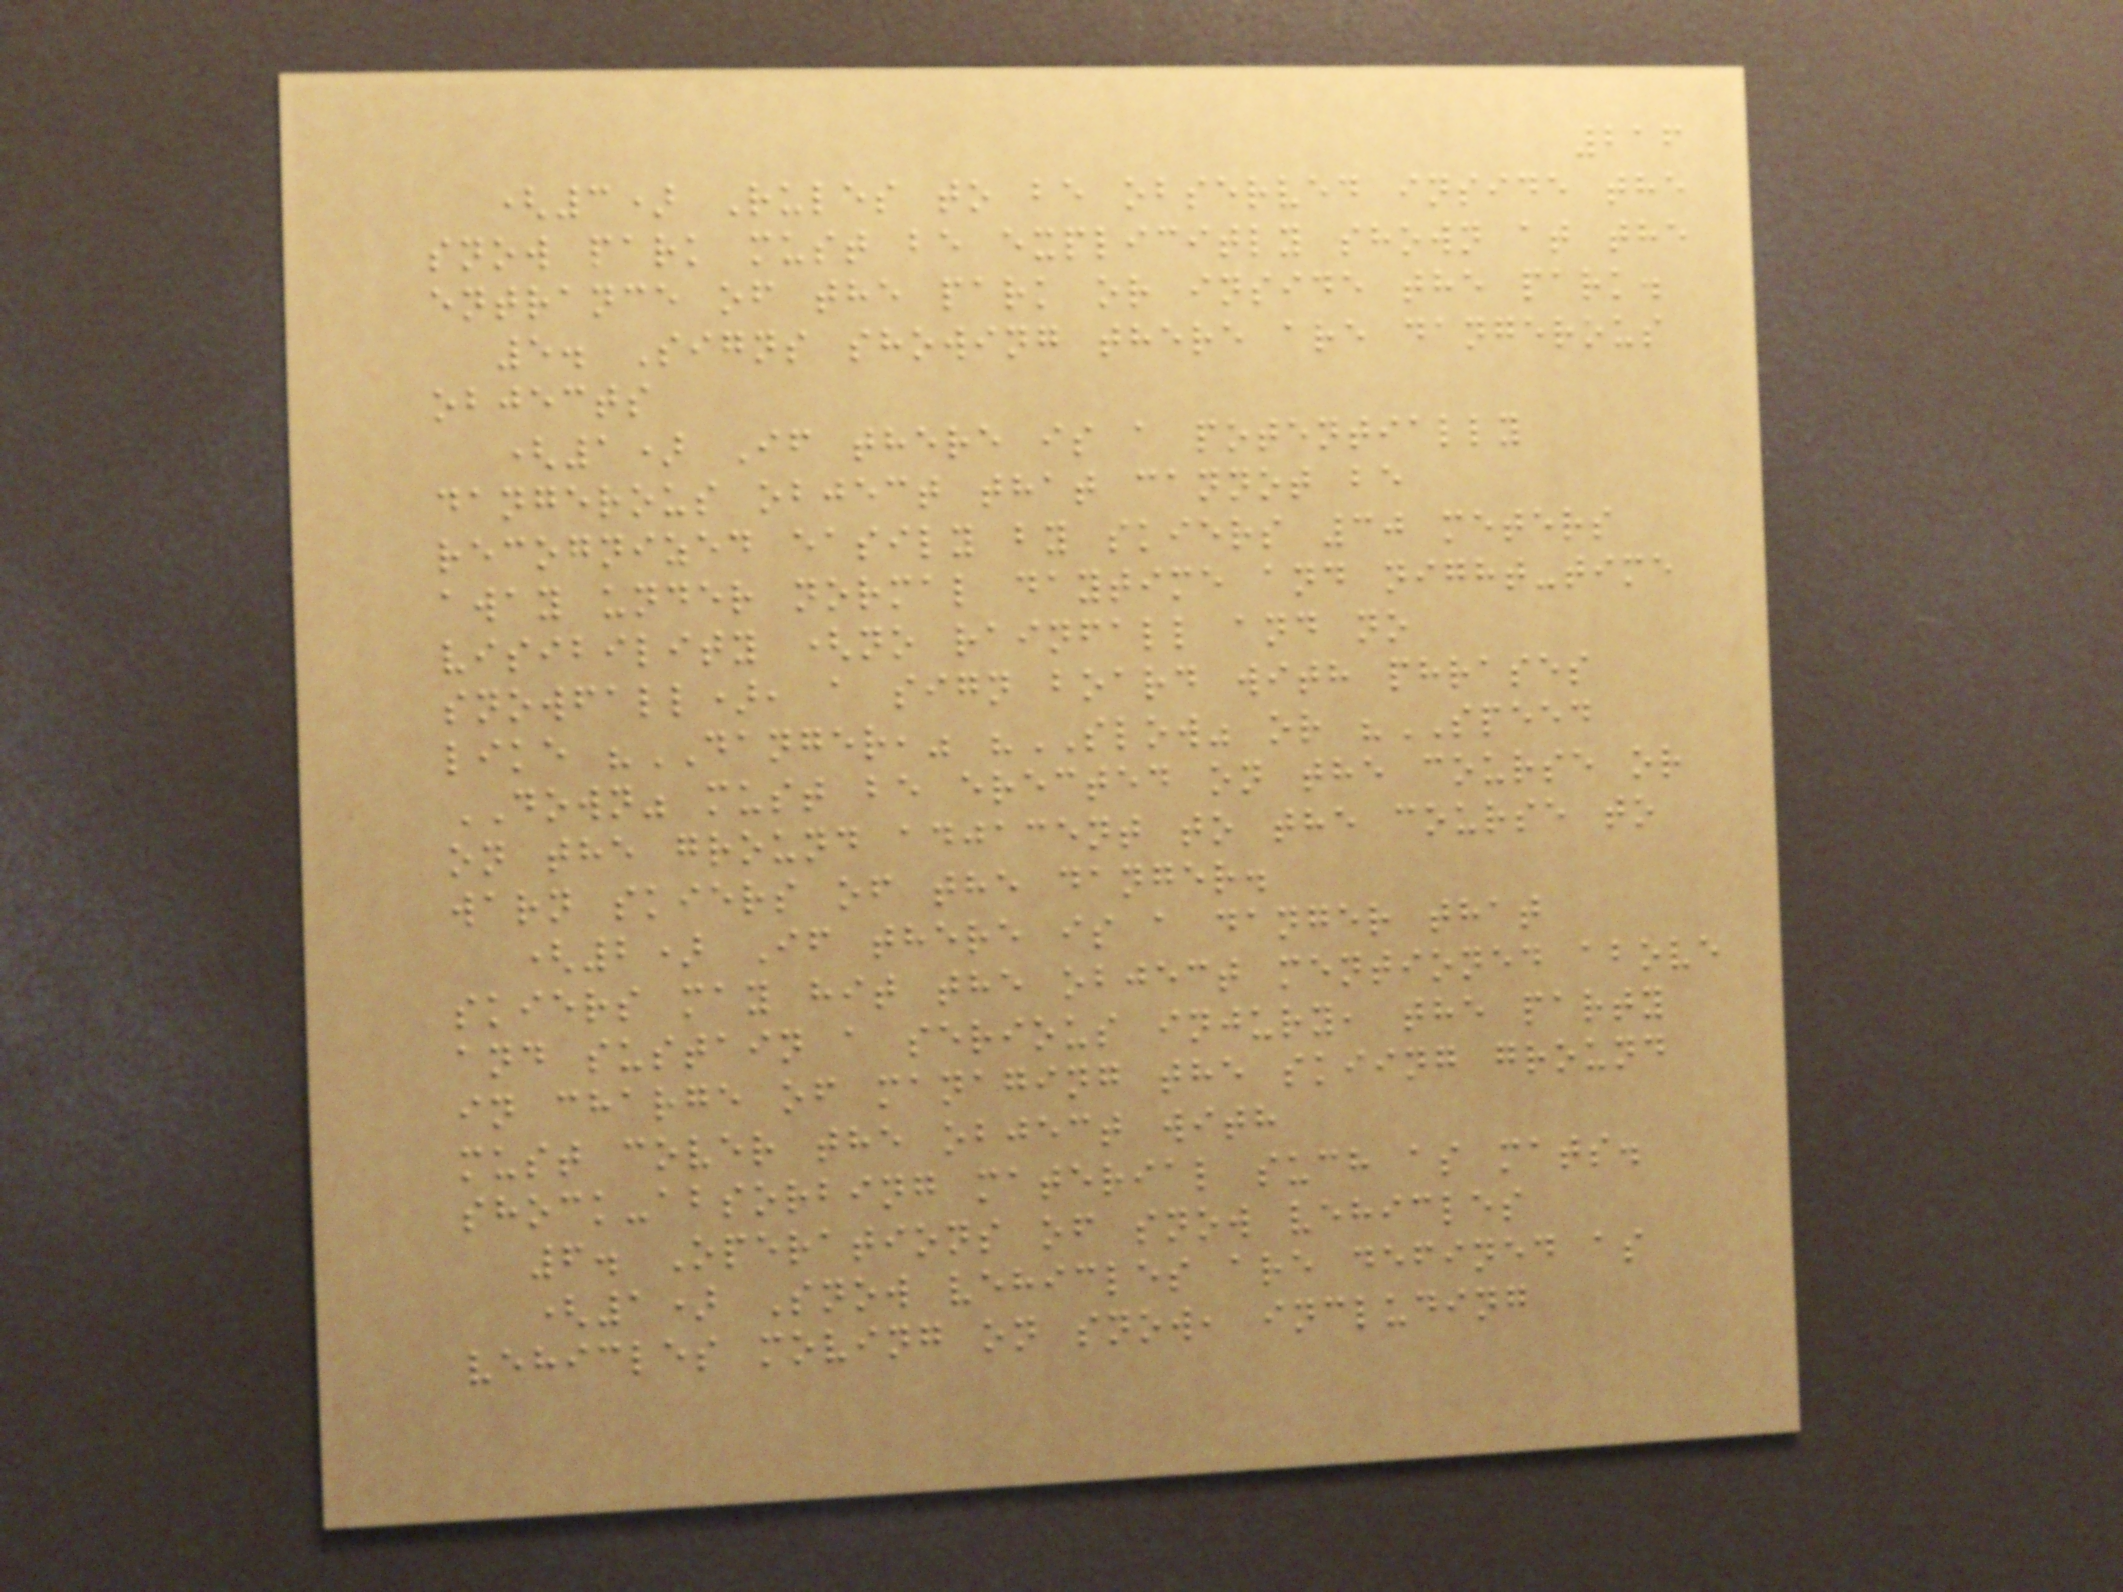216
(3) Rules to be observed inside the
snow park must be explicitly shown at the
entrance of the park or inside the park.
5. Signs showing there are dangerous
objects
(1) If there is a potentially
dangerous object that cannot be
recognized easily by skiers 30 meters
away under normal daytime and night-time
visibility (no rainfall and no
snowfall), a sign board with phrases
like "DANGER," "SLOW" or "SPEED
DOWN" must be erected on the course or
on the ground adjacent to the course to
warn skiers of the danger.
(2) If there is a danger that
skiers may hit the object mentioned above
and sustain a serious injury, the party
in charge of managing the skiing ground
must cover the object with
shock-absorbing material such as mats.
6. Operations of snow vehicles
(1) Snow vehicles are defined as
vehicles moving on snow, including
